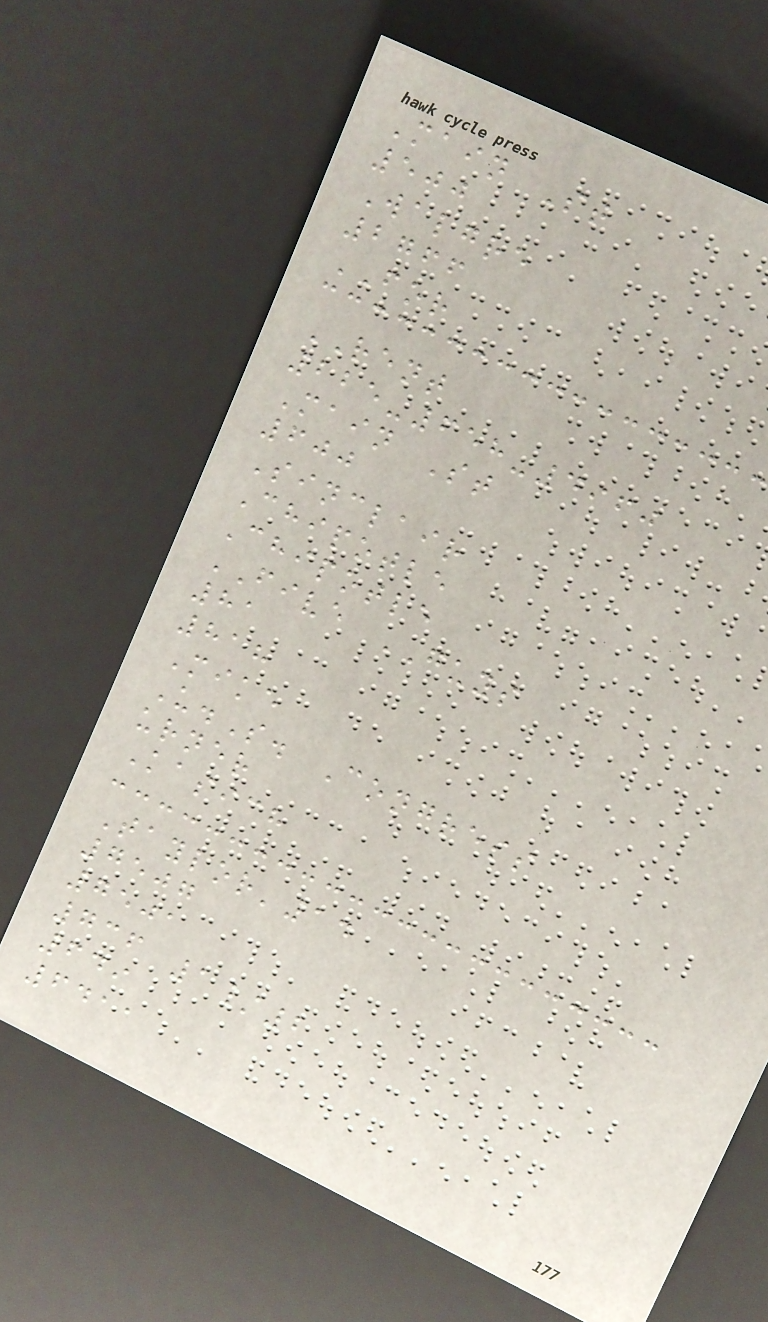Main St
500
Walgre
2766
FOR
RENT
225-658-4960
Main St
600
Sinclair
Chipotle
Chipotle
FIVE GUYS
81
818
Mike
U.S. Congress
urner
Kasich
Taylor'14
7507
7501
736 1/2
649
6411
